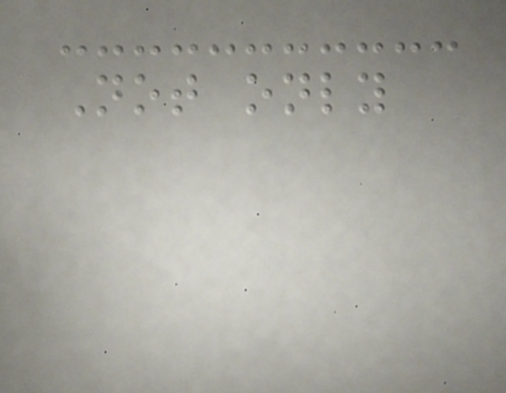Not only
